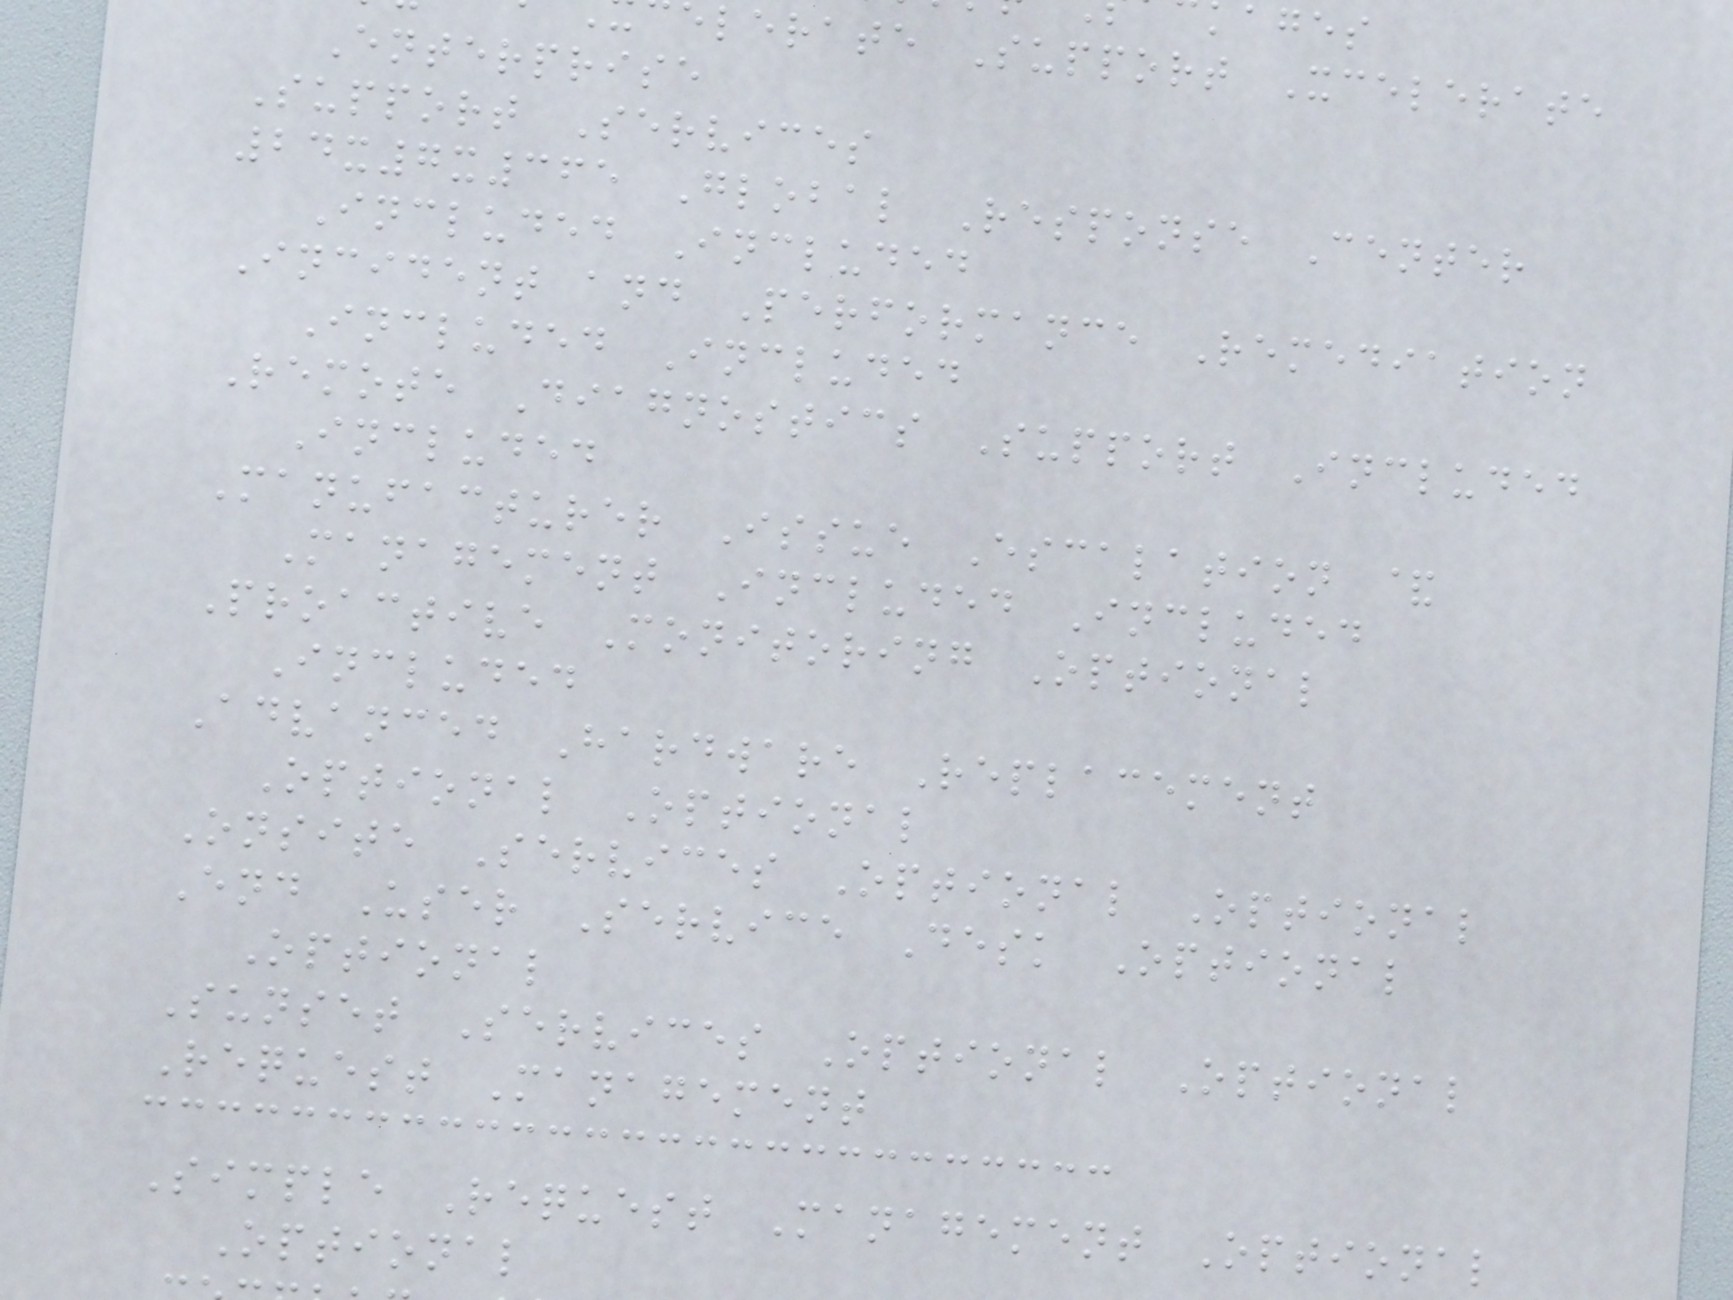elerate Support Xcelerate
Enterprise
Support Services
24x7x365 Global Response Center
Included Included
Incident and Performance Remediation
Included Included
Remote Diagnostics Support Included
Included
Manufacturer Issue Escalation &
Management Included Included
Proactive Monitoring Optional
Included
Advanced Hardware Replacement
Optional Optional
Onsite Services Optional Optional
End User Service Desk Optional
Optional
Sunset Services Optional Optional
Request Management
Simple Request Management Optional
Optional
